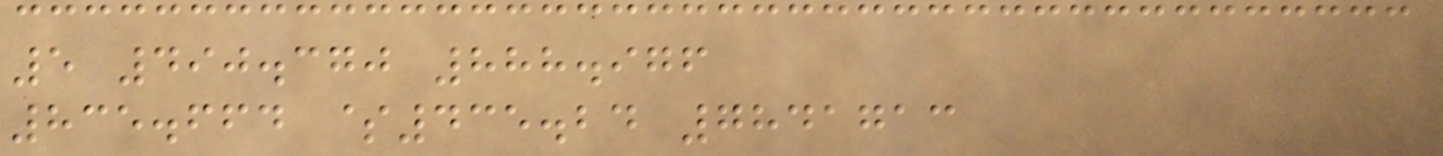5 490.370 888.976
835.664 $435.24 7841713
